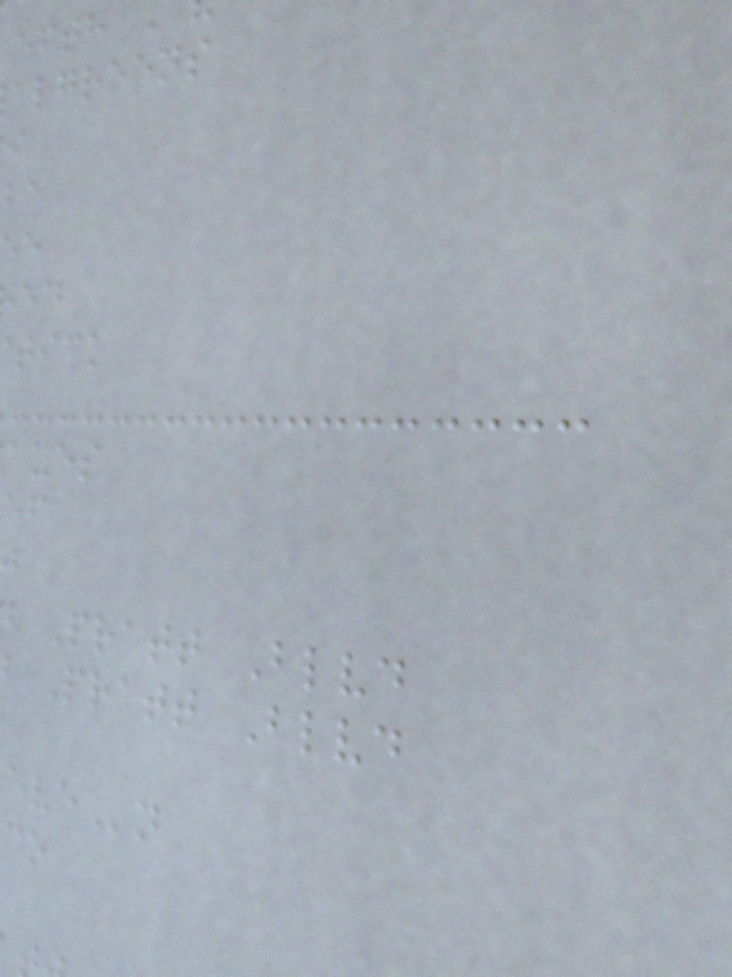efth
algreens
tick
axes
Pratt Blvd
Pratt Blvd
